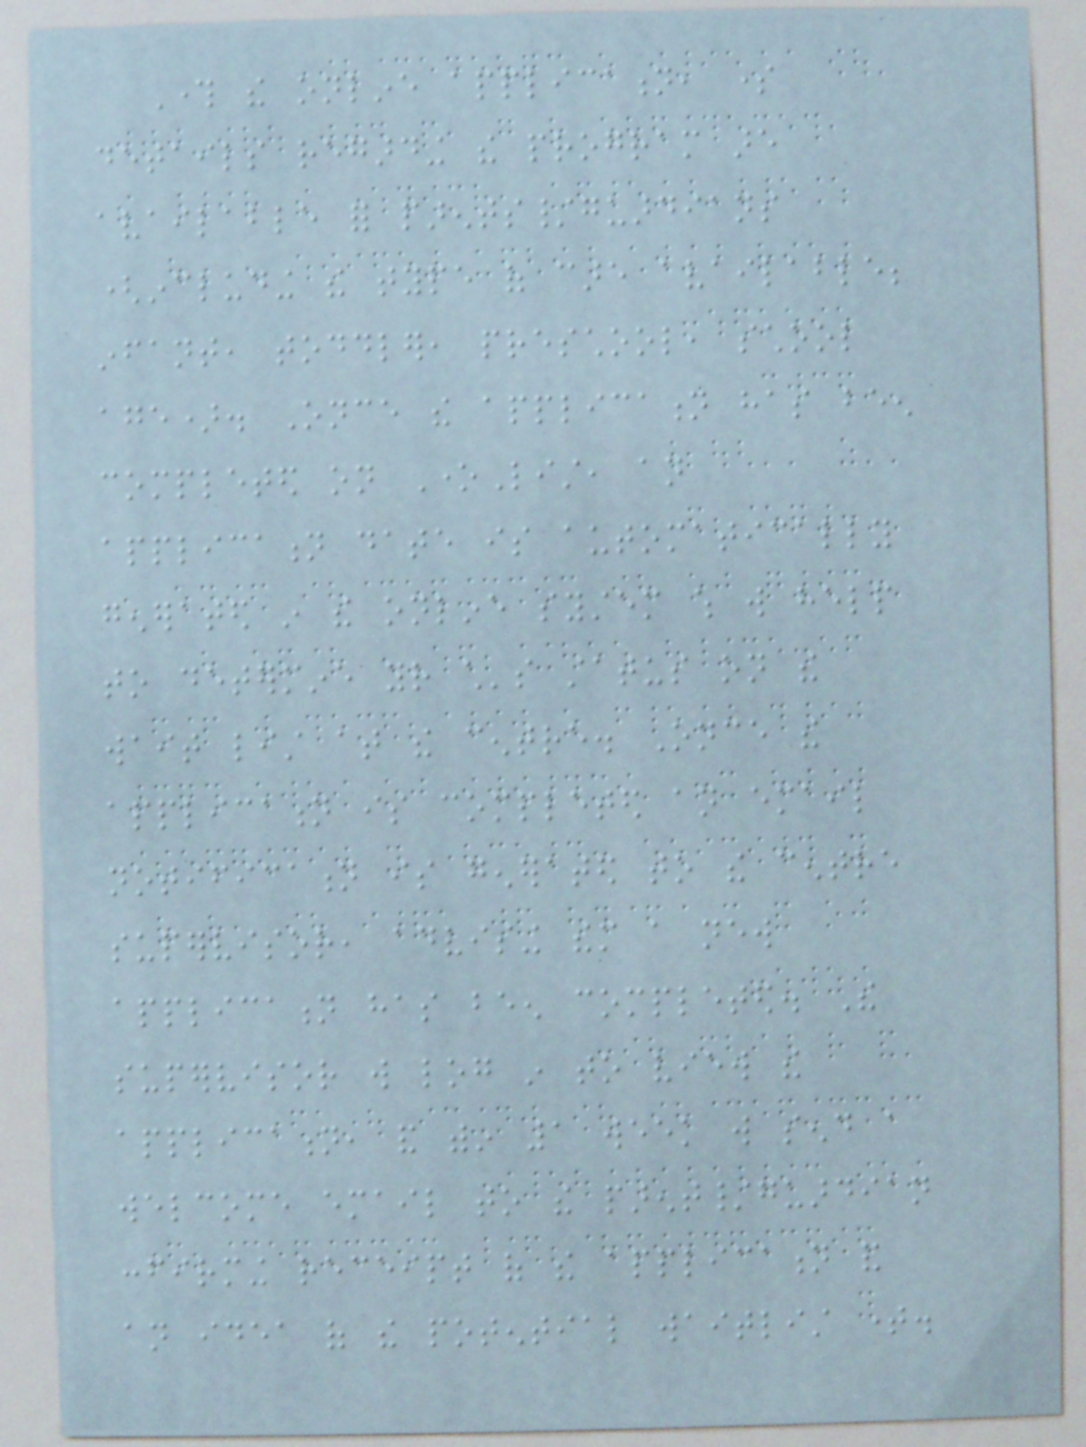Through the online application, some
details regarding the program are
available for parents/guardians
(including the type of care available;
infant, toddler, preschool, school
age). Once the application has been
completed on OneList, an
application date is automatically
generated in the online system which will help
to determine your child's status on the
wait list at the centre. Once the
application is completed an email
notification is generated to the centre
supervisor, advising them a new
application has been completed. The
supervisor will log in to view the
application, and within 1 week will send a
welcome email to the parent/guardian
confirming receipt of the application and
an idea of the potential waitlist time.
